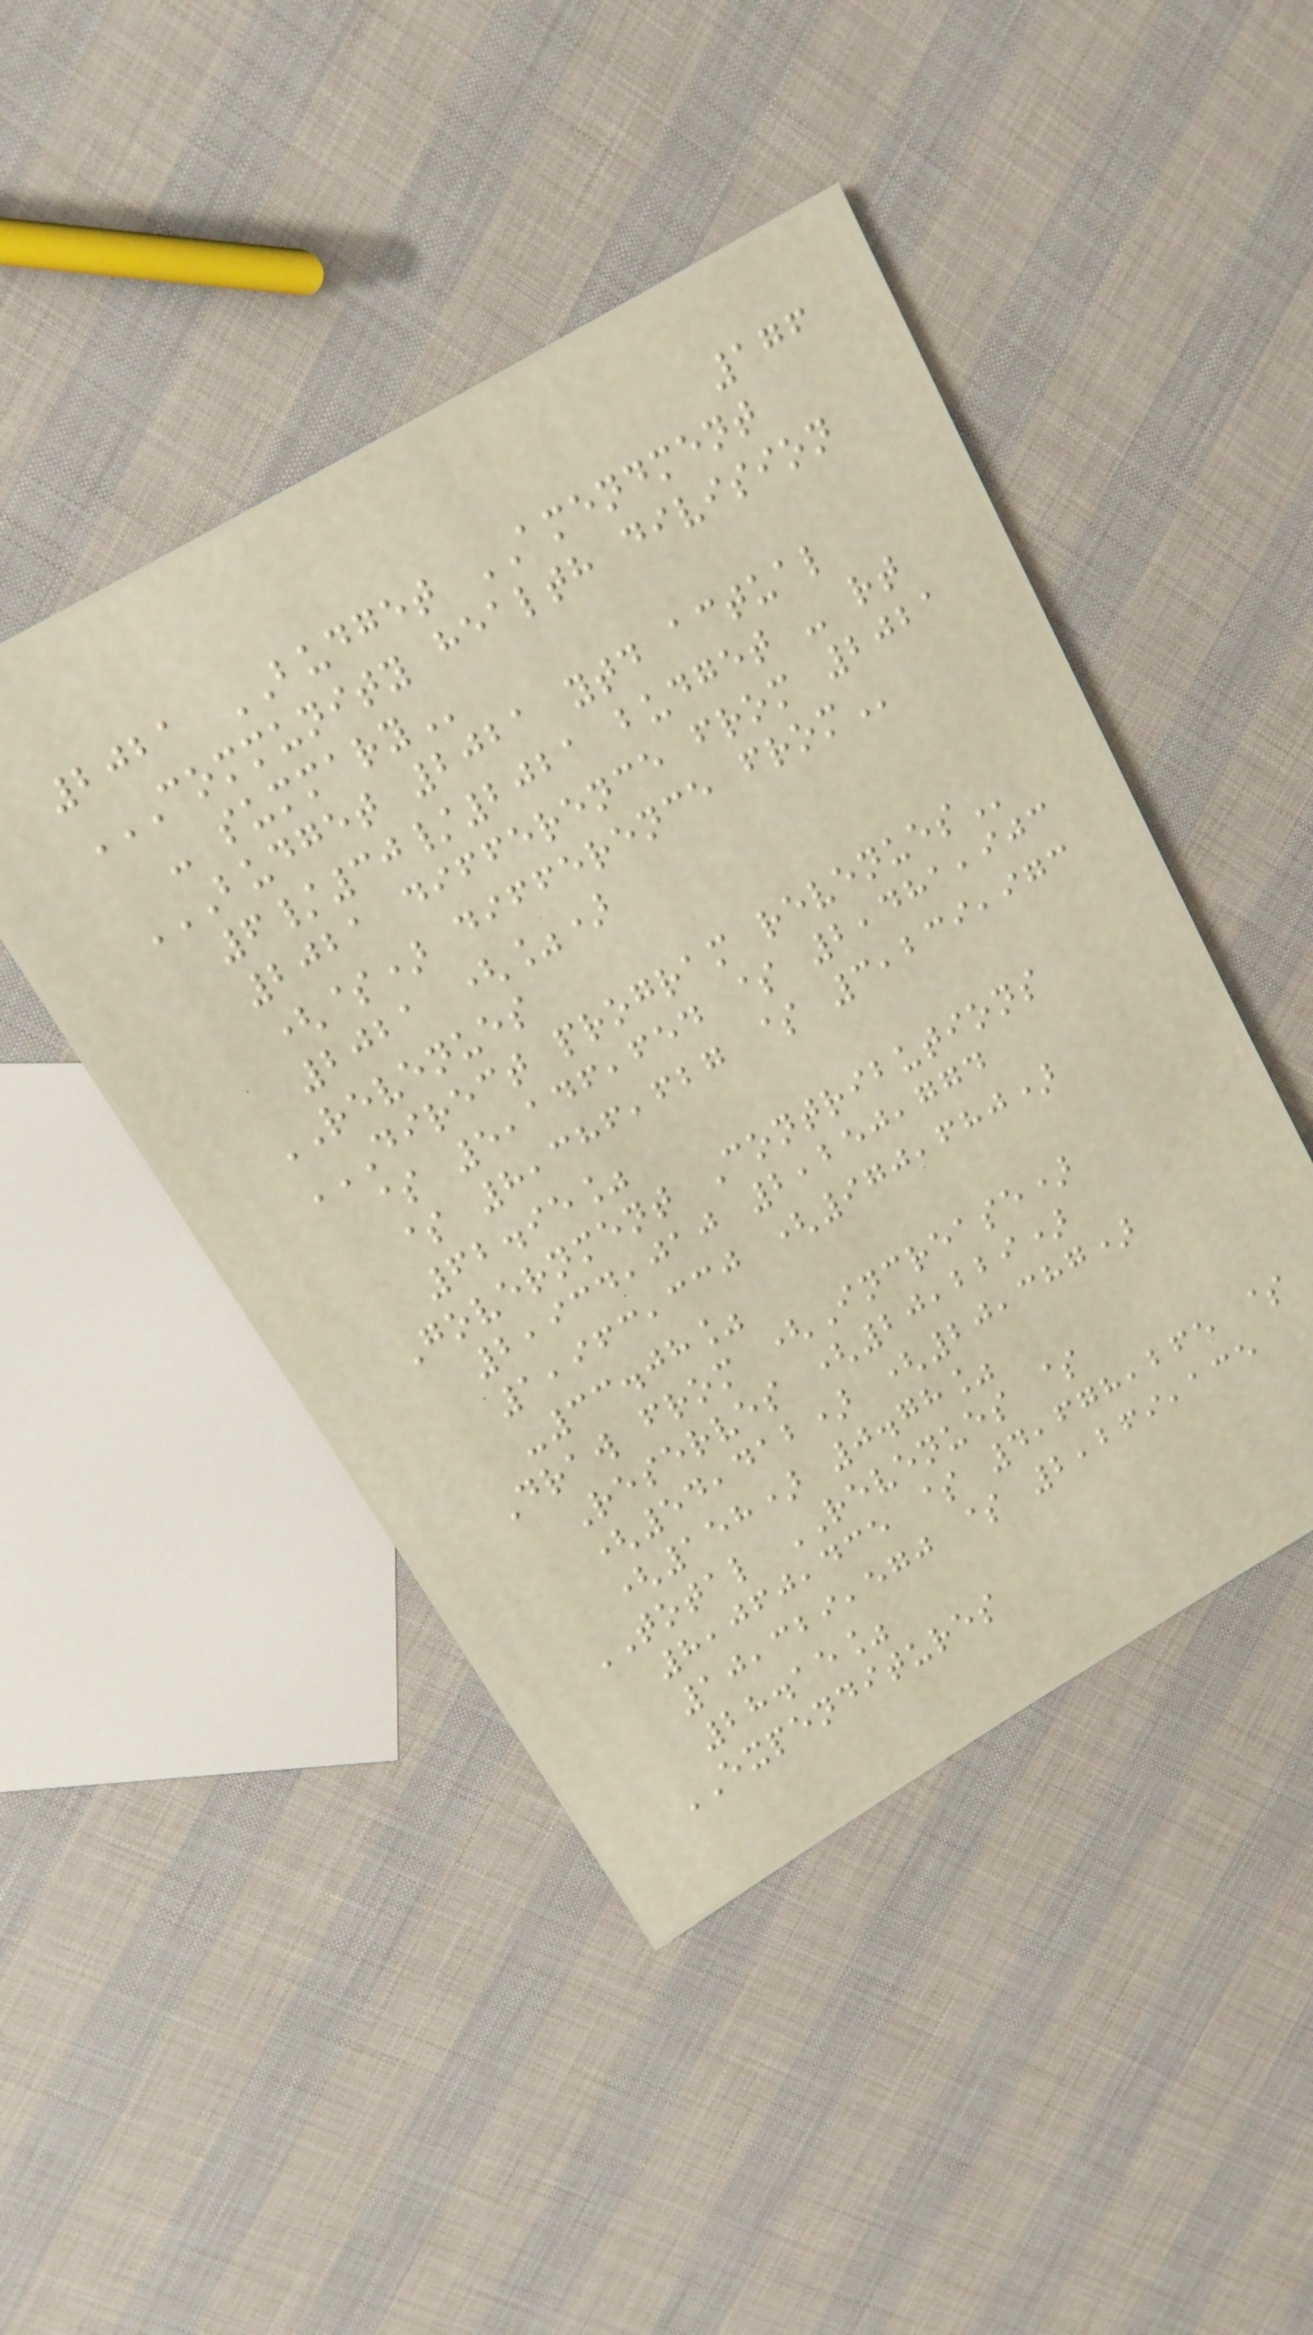176
2021 BUDGET AMENDMENT
COMMUNITY HEALTH DIVISION
- SUMMARY
BUDGET 2021 YTD ACTUAL
6/30/2021 BUDGET - RT
2021 DIFFERENCE FROM 2021
($) DIFFERENCE FROM
2021 (%)
REVENUES
DIRECT PROGRAM REVENUES
$ 5,146,654 $ 2,481,903
$ 8,386,627 $ 3,239,973
62.95%
Government Contributions
2,934,010 2,250,774
1,963,330 (970,680)
-33.08%
Draw from (Increase)
Reserves (20,229)
(54,412) (20,387)
(158) 0.78%
TOTAL REVENUES $
8,060,435 $ 4,678,265 $
10,329,570 $ 2,269,135
28.15%
EXPENDITURES
